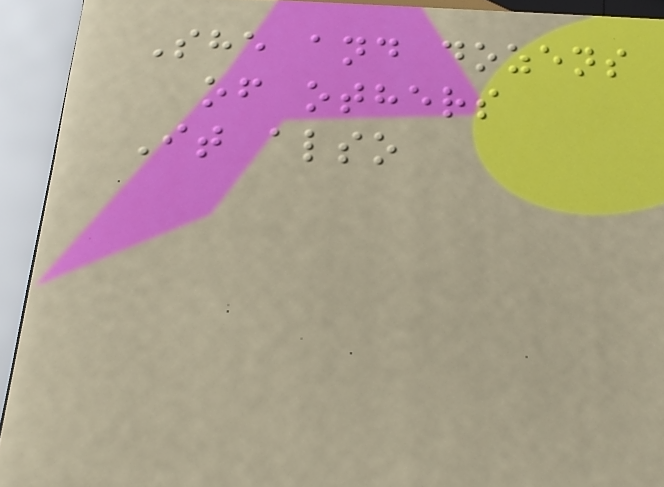She and dozens
of others
It also
